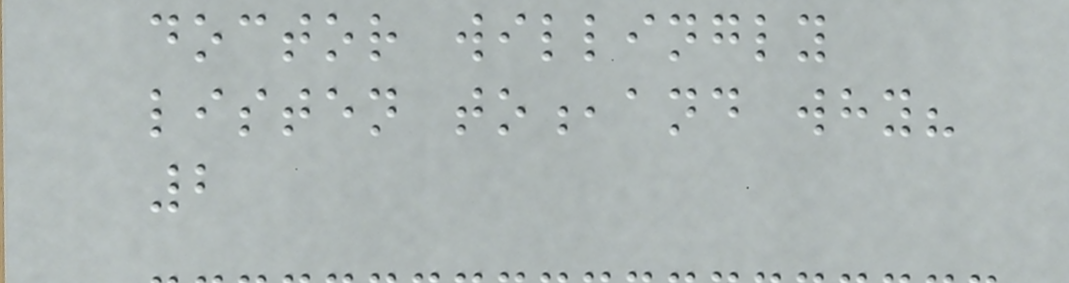doctor willingly
listen to,and why?
2
